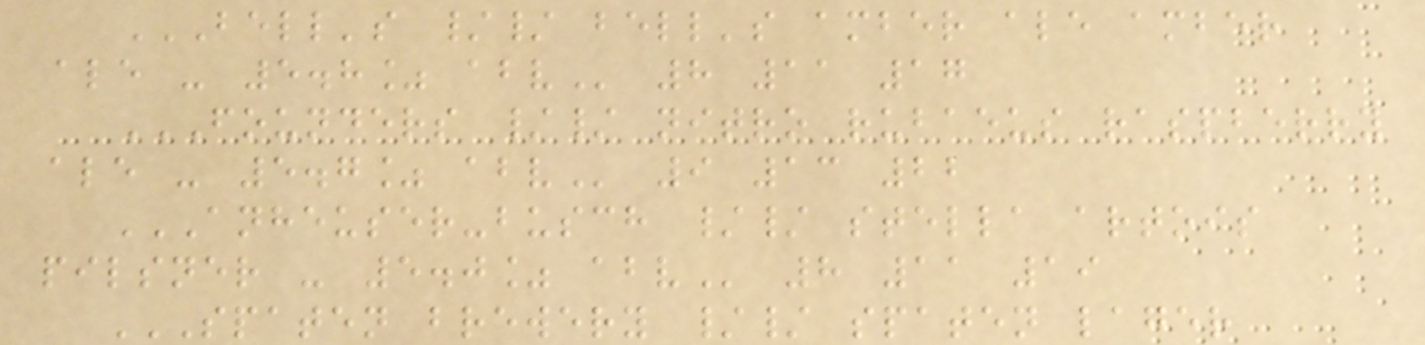BELL'S // BELL'S AMBER ALE AMBER
ALE - 5.8% ABV 8 11 17
FOUNDERS // NITRO RUBAEUS RASPBERRY
ALE - 5.7% ABV 9 13 22
ANHEUSER-BUSCH // STELLA ARTOIS
PILSNER - 5.0% ABV 8 11 19
SPATEN BREWERY // SPATEN LAGER
